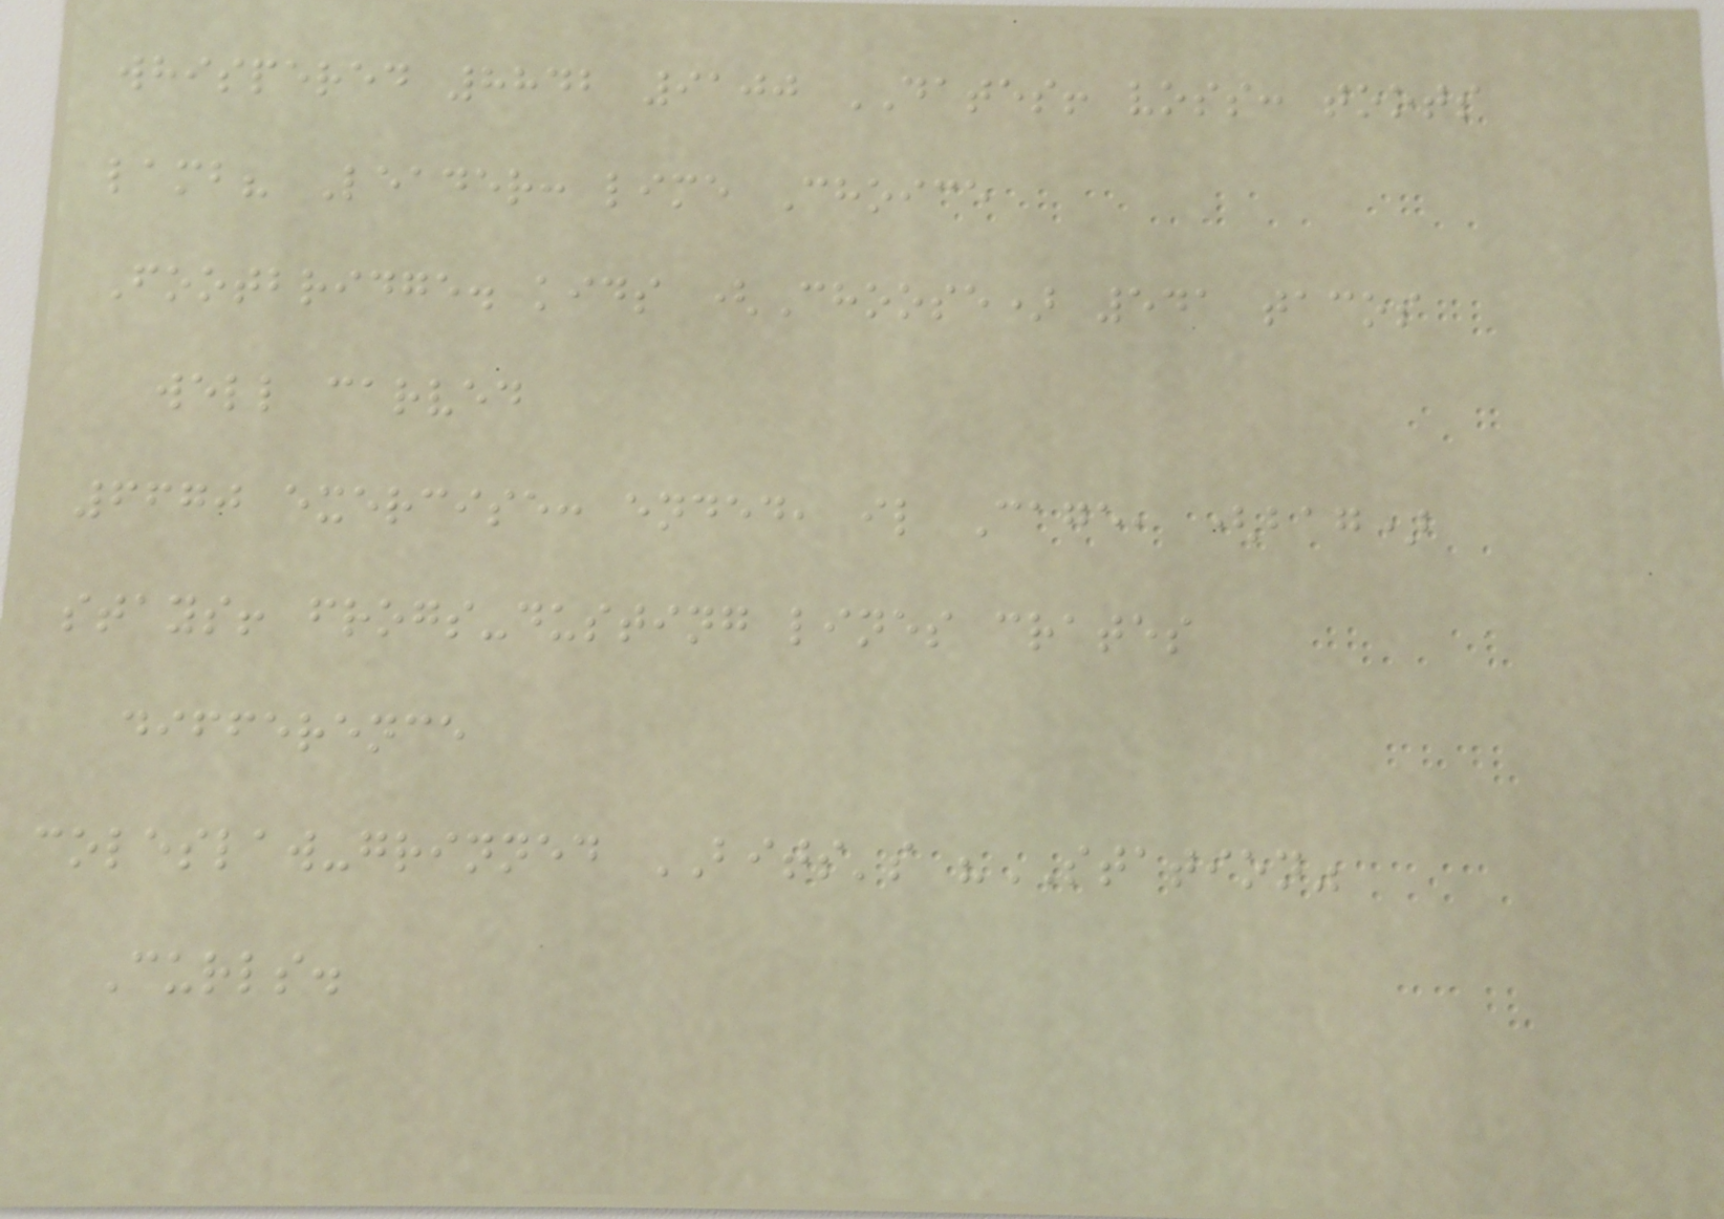whispered 8842 9100 DATES! voss: toots
lamb? Leader: lime Choice
Footbridge. kids (Choose) 541 tacos
well carved
6670 exercise: ended, il Cage, (bag)
stays! frogs-dusting lines crates
difference
coleslaw-grinned BITS's "STATION"
Curls.
